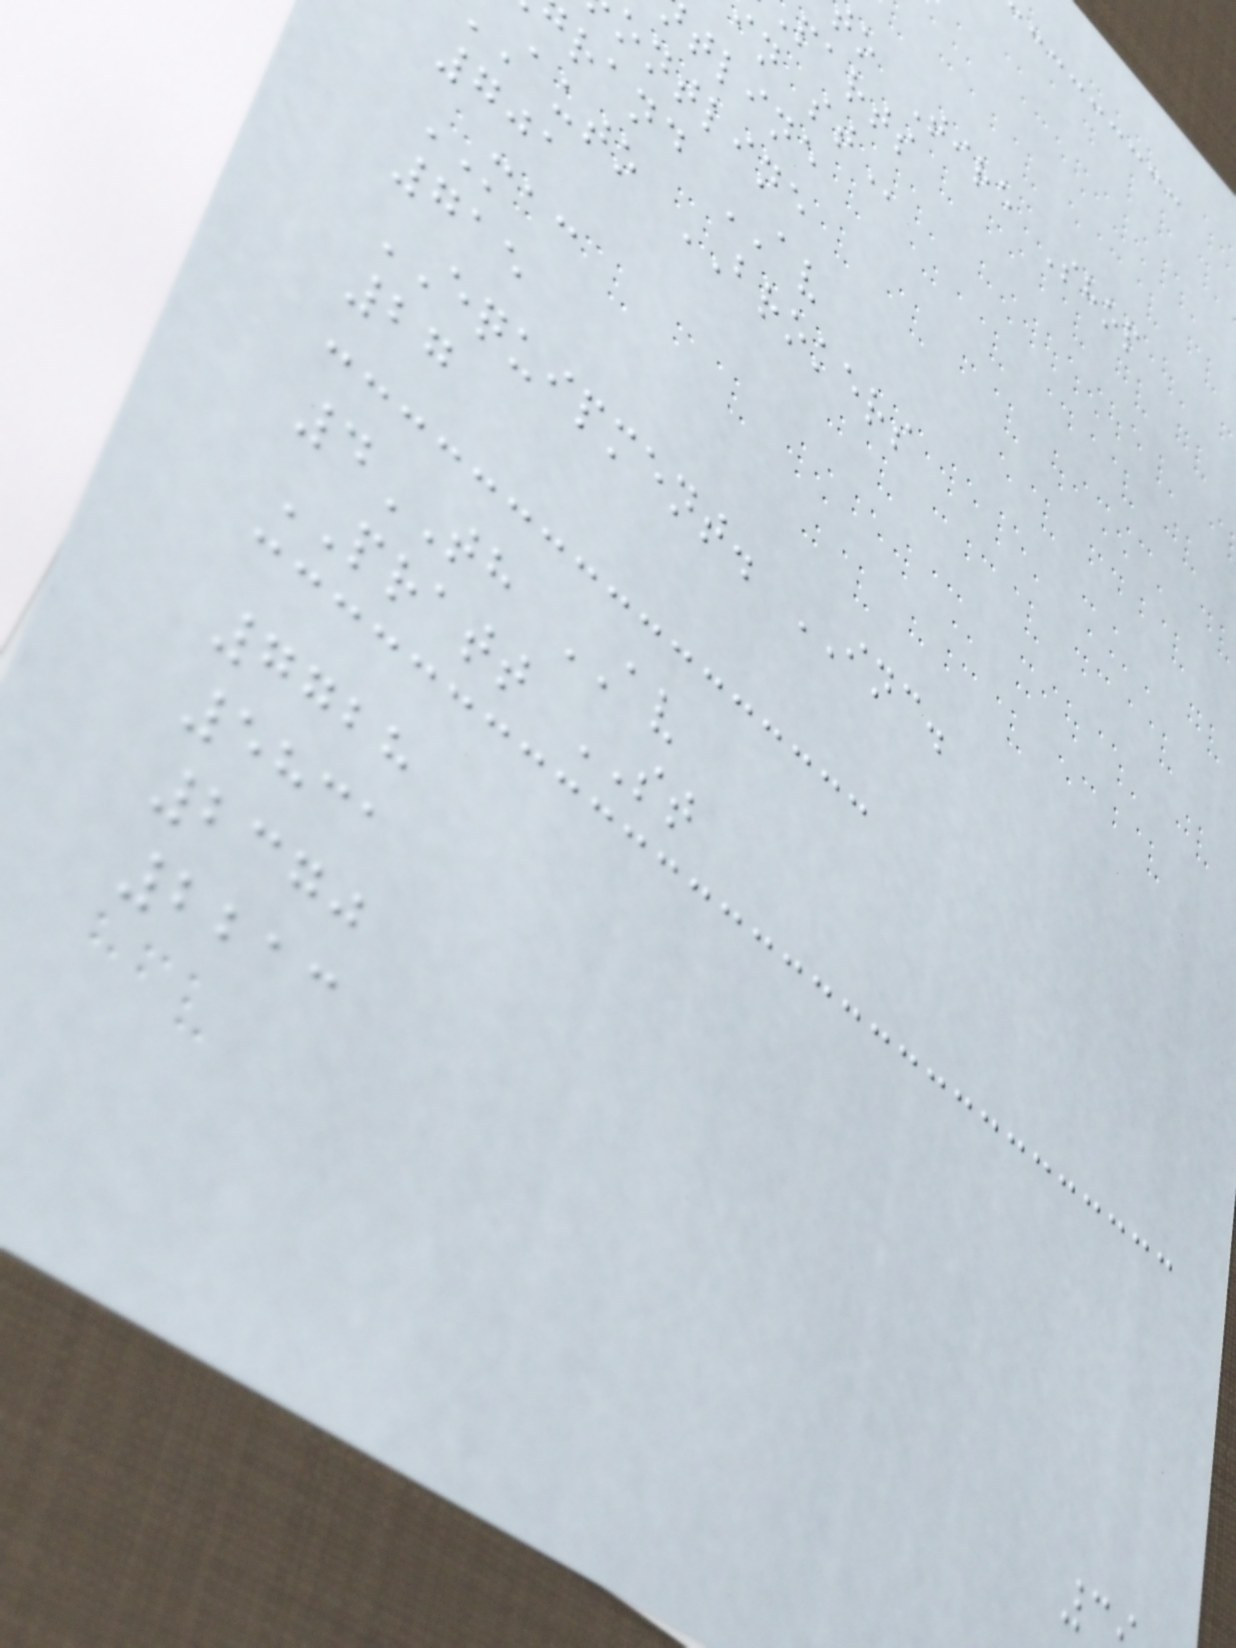o Tire Shop
parts
tline
ontline
rand AV
auto BROKERS
701
MAC
715
EQUIPMENT. INC.
27
4TH AV
PRATT ST
7728
5831
2370
2213
